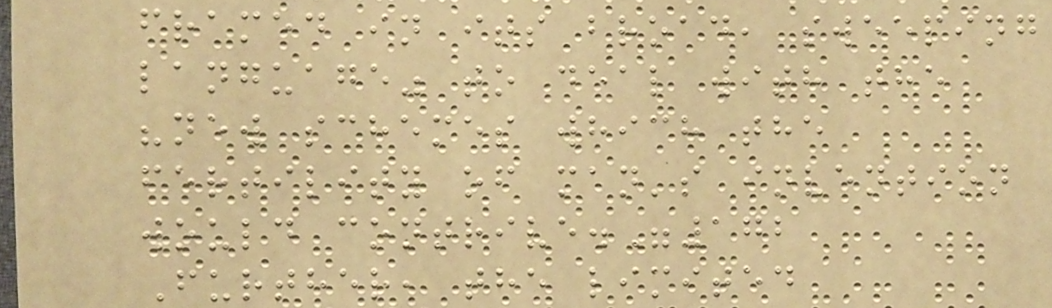framed in its broad, sweeping
language" to deal with the
"new schemes which the
fertility of man's invention
would contrive."172
Further, the limited
